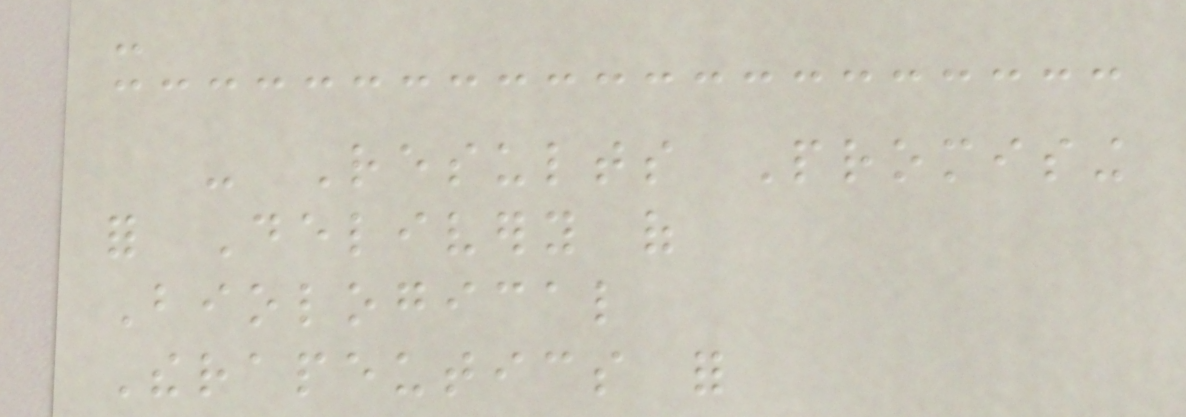-
- Results Promising
for Delivery of
Biological
Therapeutics for
